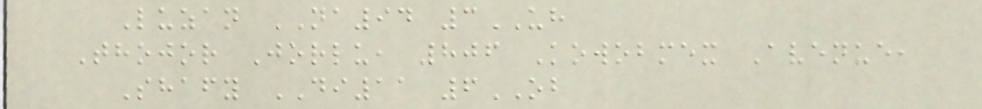Luzan NA94 3UH
Thojor Jorlu, 806 Kowobmex Avenue,
Shafy DI11 6OB
